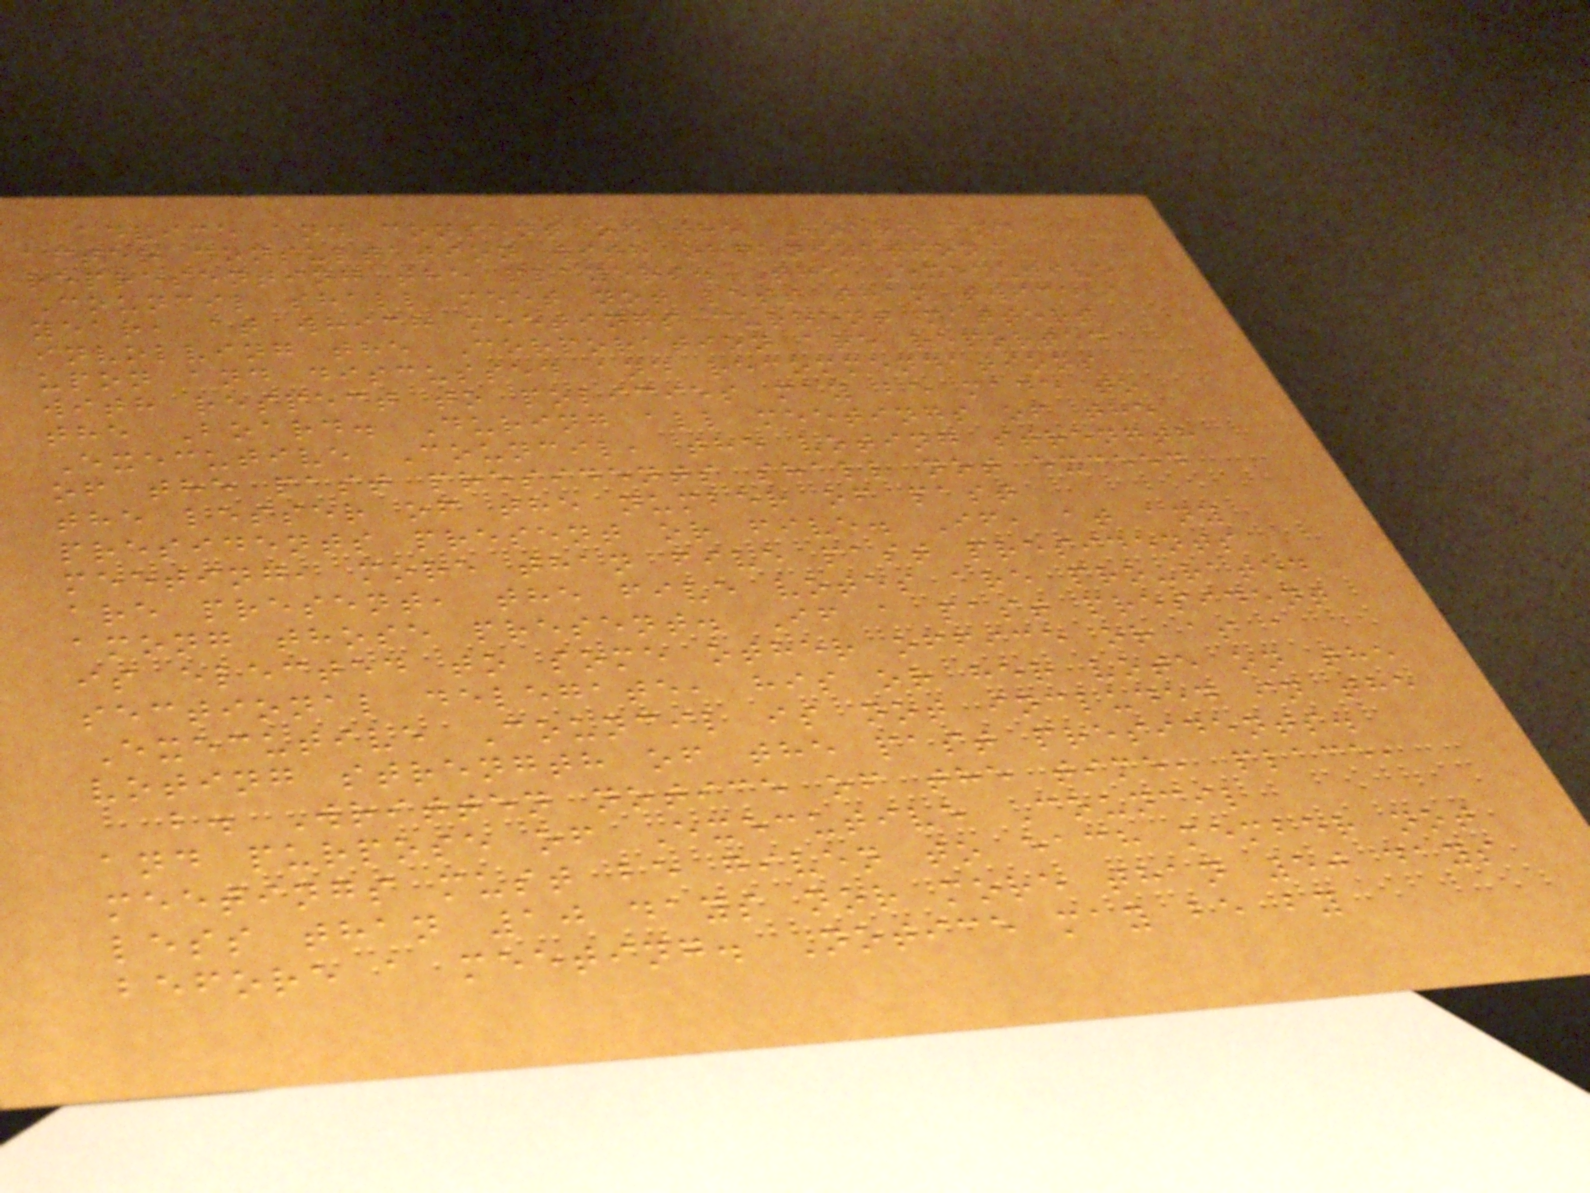advice and consent of the Board and
after consultation with organizations
representing the players. The Executive
Council shall meet not less than twice a
year, at which meetings current matters
involving the Corporation are reported
upon and discussed and recommendations
with respect to policies may be made to
the Board. During all meetings of the
Executive Council, the voting strength
of the past presidents shall not exceed
the lesser of the number of past
presidents present or five. If, at any
meeting, more than five past presidents
are present, the five votes are pro-rated
among those present. If a past president
is elected to some other office or as a
sectional delegate, his or her vote on the
Executive Council is not included in the
voting strength of the past presidents.
b. Written notice of the time, place,
and purpose of Executive Council
meetings must be given to each member not
less than 10 days nor more than 50 days
before a meeting. Notice may be by
